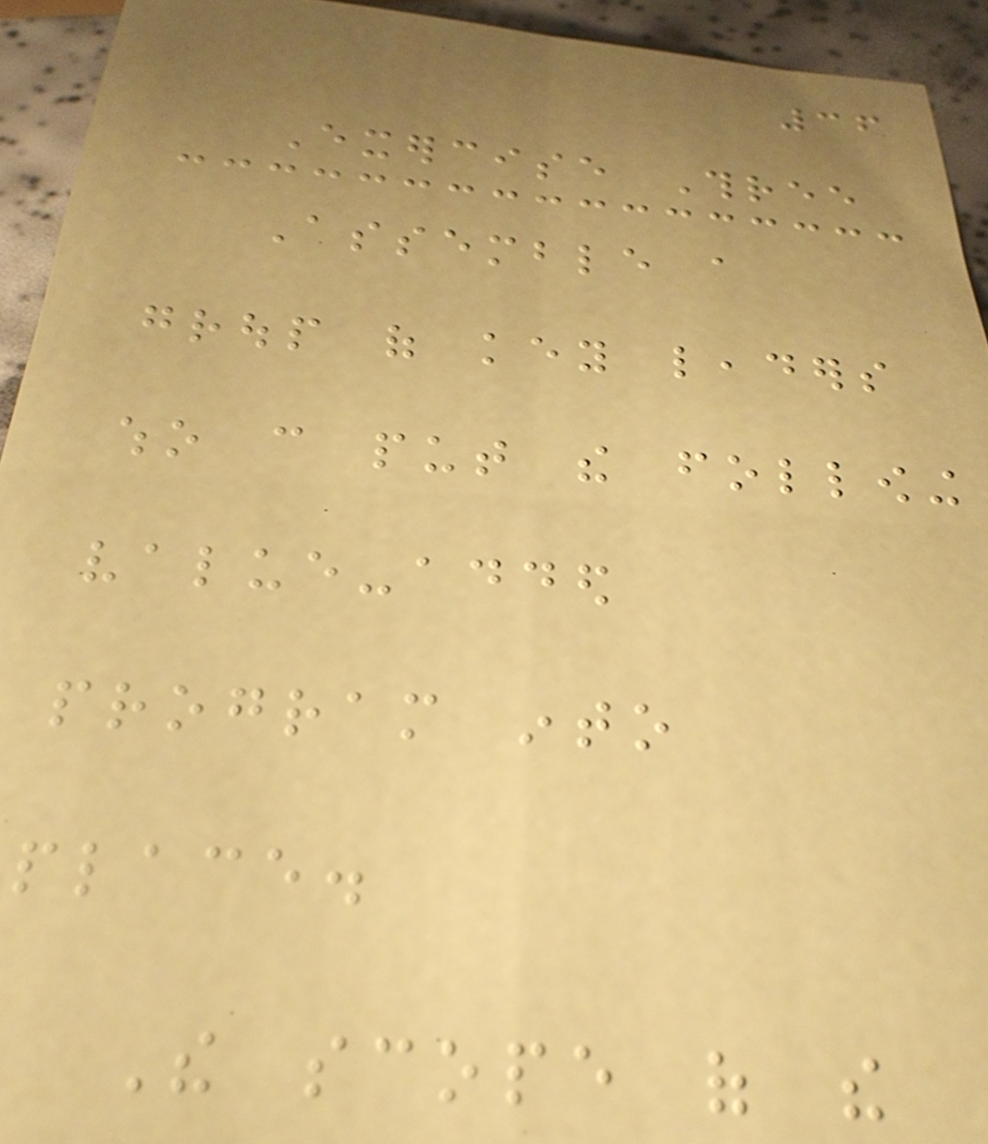36
Exercise Three
Assemble a
group of key leaders
who can put the following
value-added
program into
place.
The scope of the
